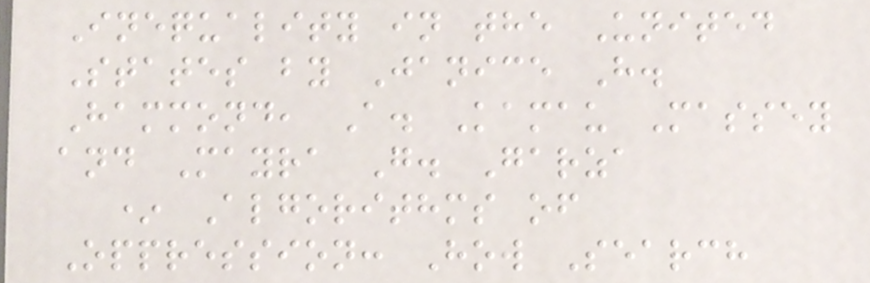Inequality in the United
States by Janice H.
Hammond, A. Kamau Massey
and Mayra G. Garza
* Algorithms of
Oppression: How Search
